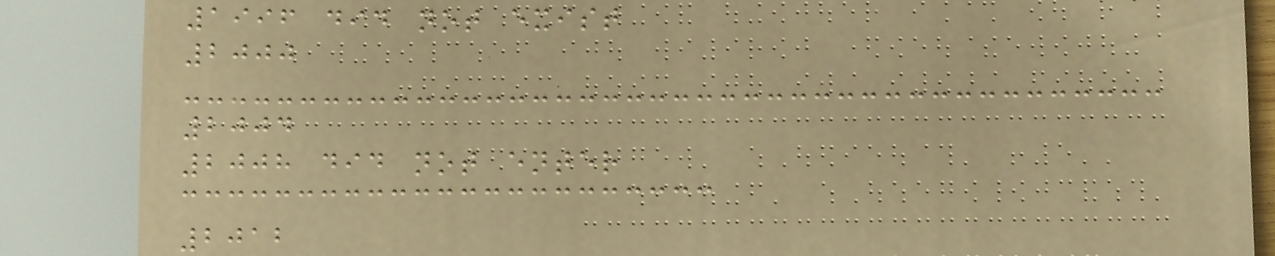1996 did not exist
2000
2004
2008 did not enter
2012
